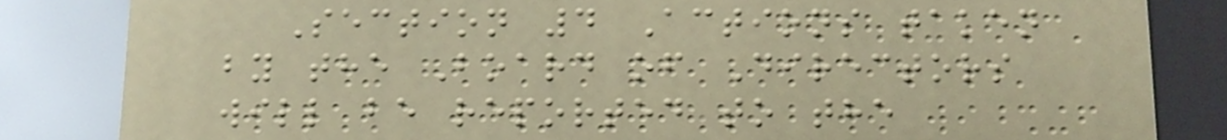Section 4 Actions taken
by the Board of Directors
will be reported to the
